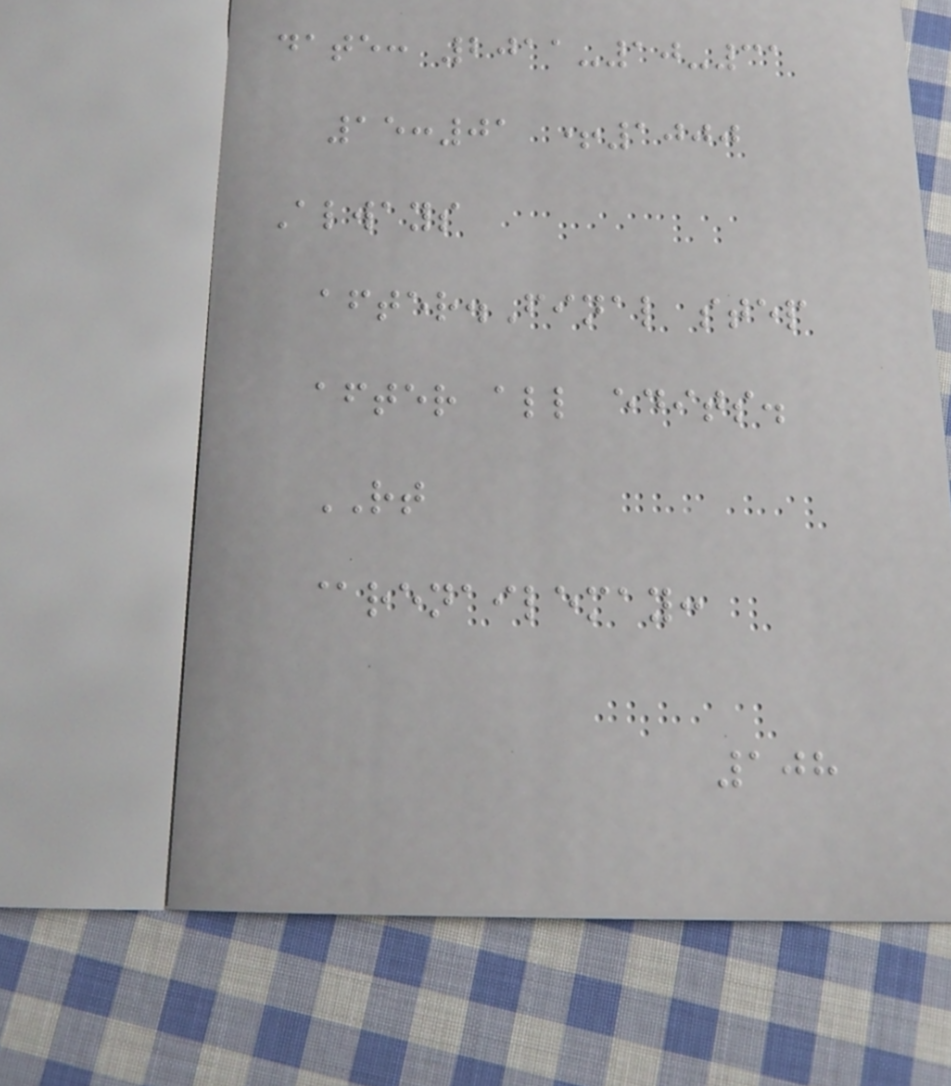date: 2011-10-31
15:01 +1000
Always
after.Final step
after all edits.
RT
@renailemay:
108
